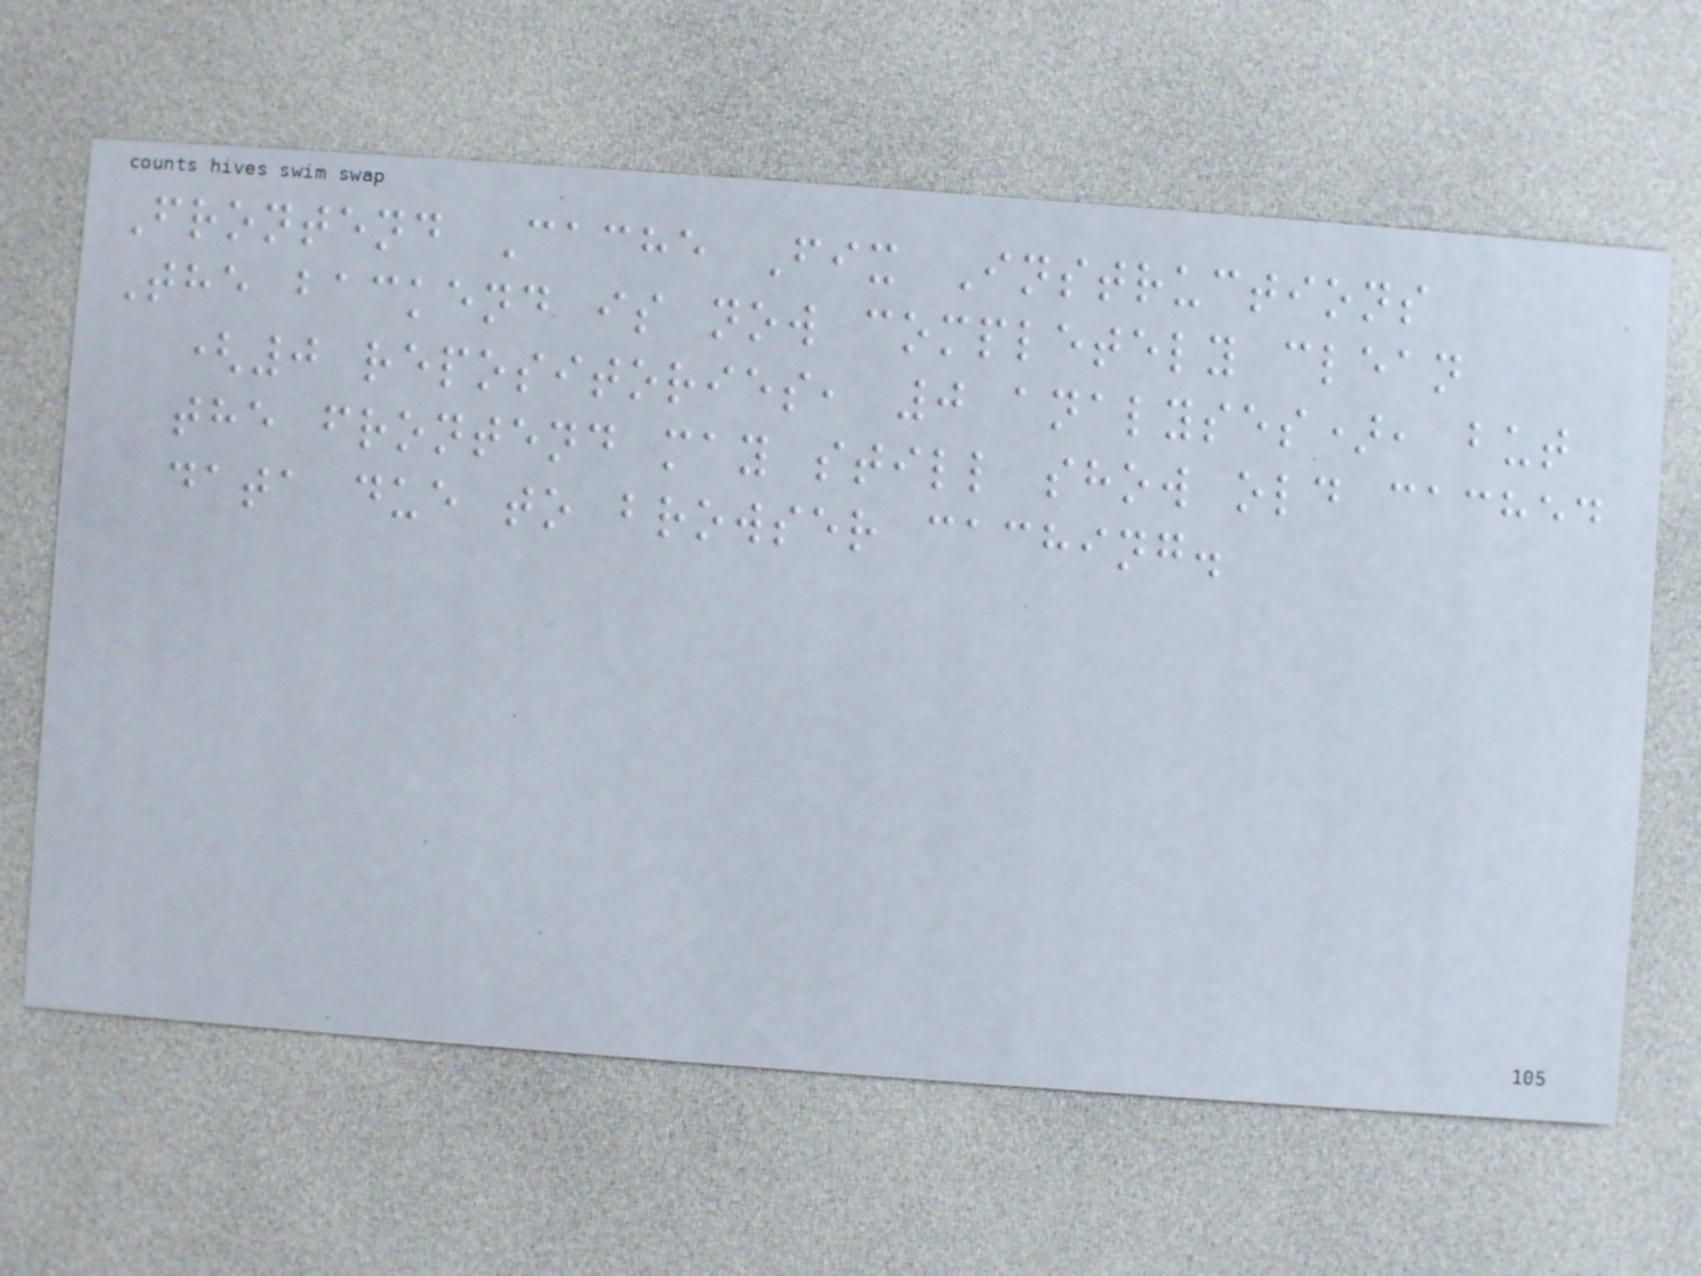Frontend Cache Fix Instructions
The backend is now completely clean
(0 repositories, 0 analyses), but
the frontend may still show old cached
data due to browser caching.
